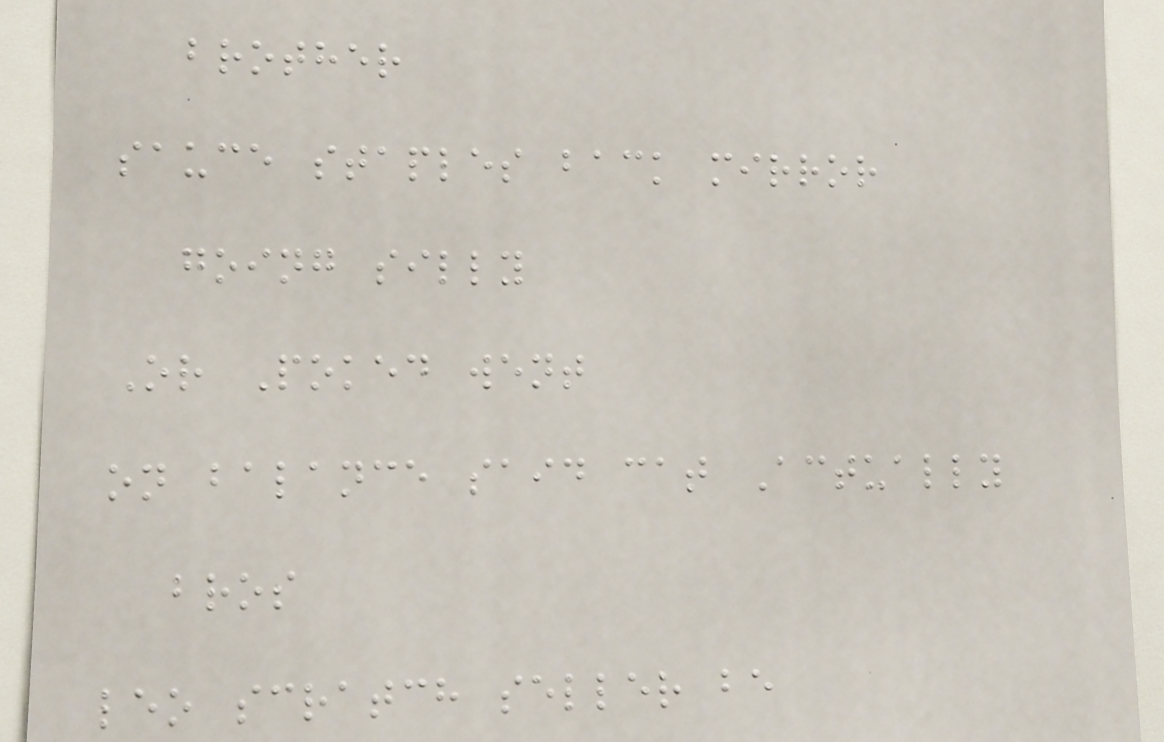brother
sauce staples back mirror
going silly
Or Poked went
on balance said cat Actually
bros
leo scratch seller be
